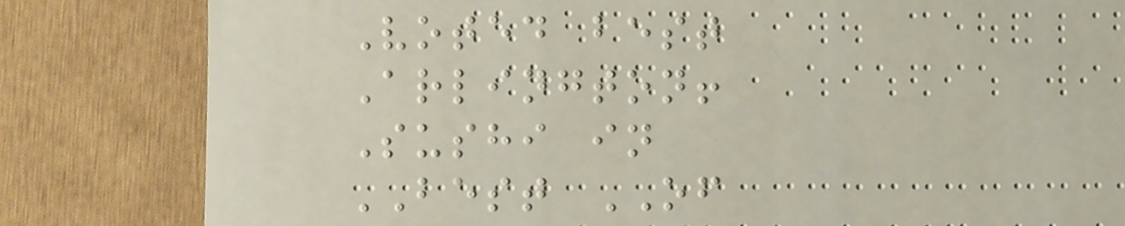Voted best
Arlington!
Sushi in
BEST OF
